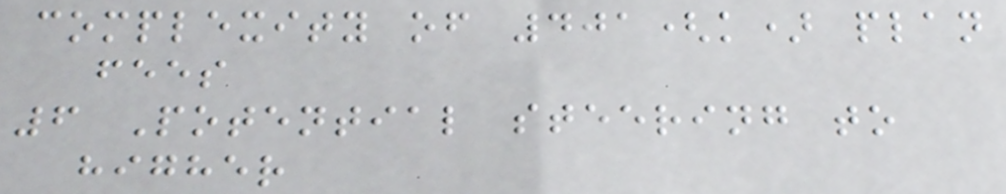complexity of 401(k) plan
fees
6 Potential steering to
higher
